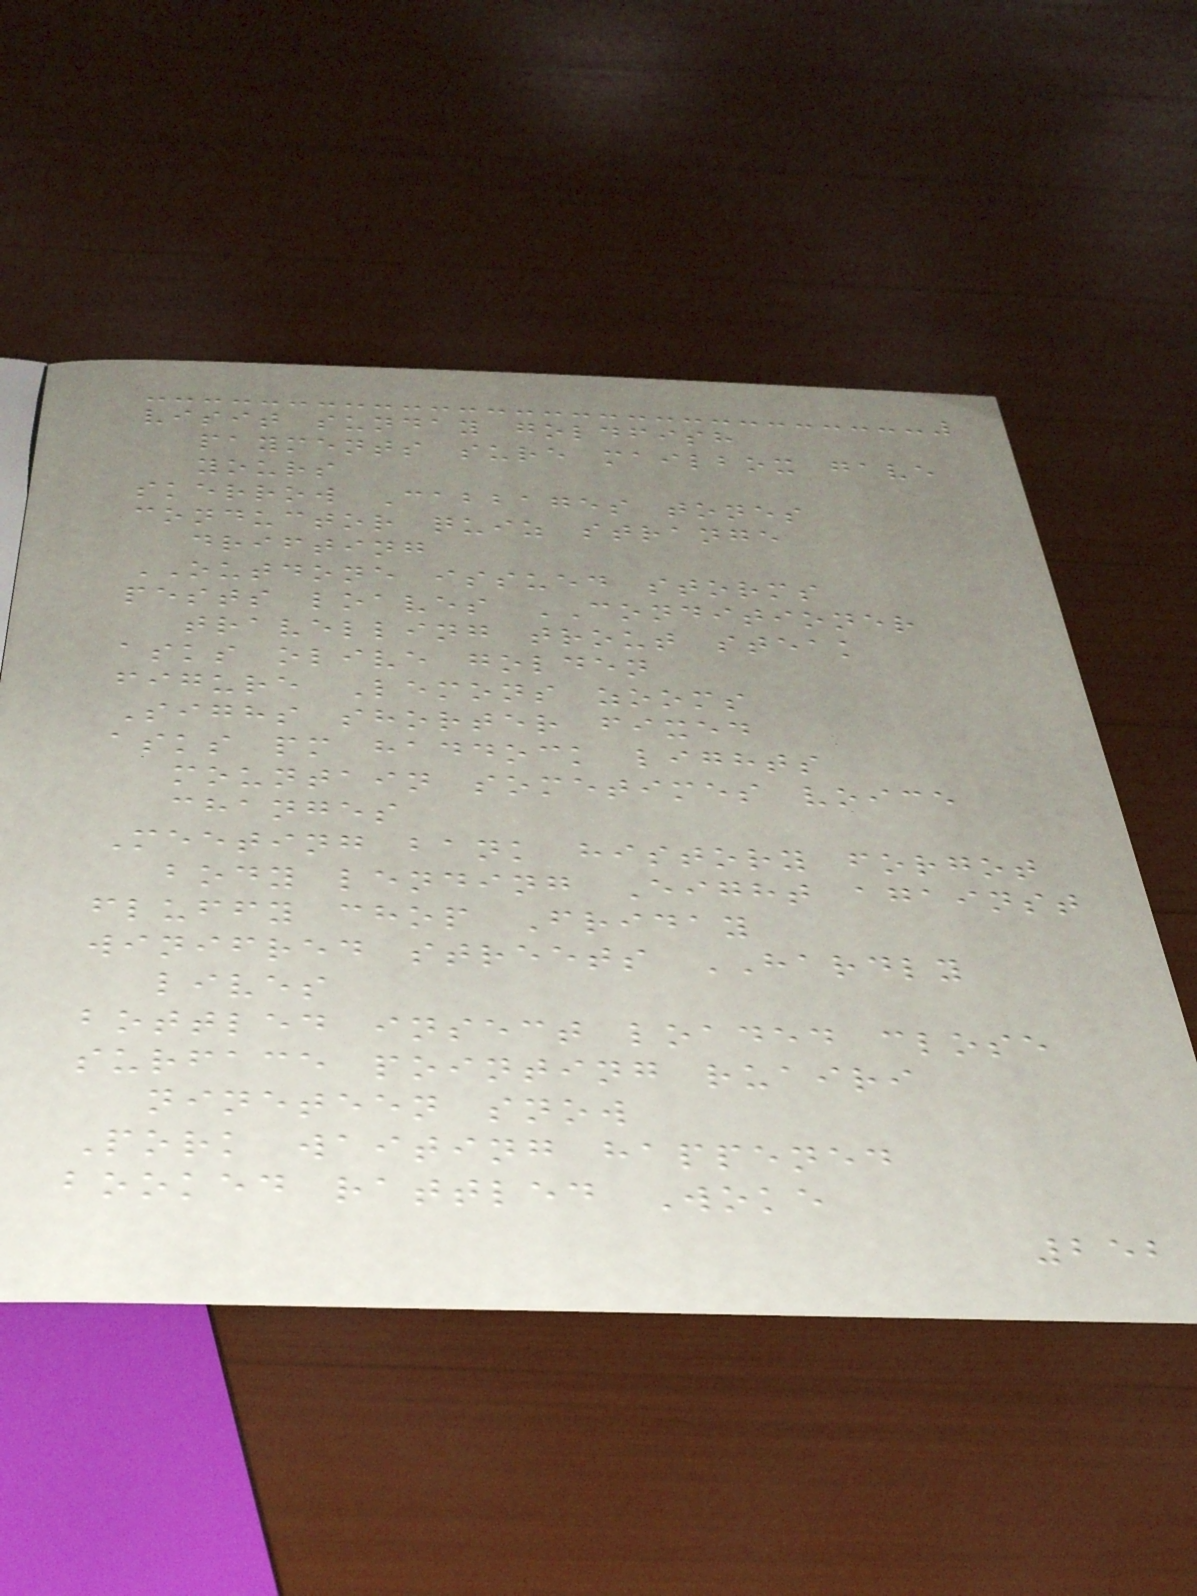visit sunday goldfish
payments sure mailbox gave
yours
skerrow Cabbages tones
conductor quiz strange
drifting
OUTDONE issued storms
pests loaves CONDITIONER
travelling trout steak
asks olive golden
figure Lemons zooms
Sighs shorter fixed
asks pm haddock lights
mountain sometimes voice
changes
Meeting bank history forgot
body lending Eight against
fluffy chop Friday
winifred streets HARDLY
lives
bottled insect loaded close
surface pointing ruairi
nineteen snow
Pork waiting happened
booked rattled Woke
252
